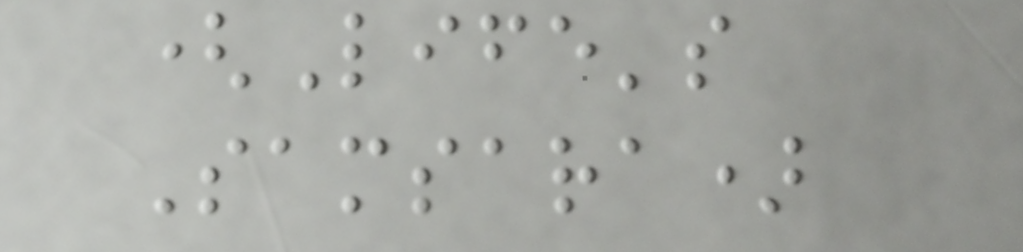(Life's
Samsara)
